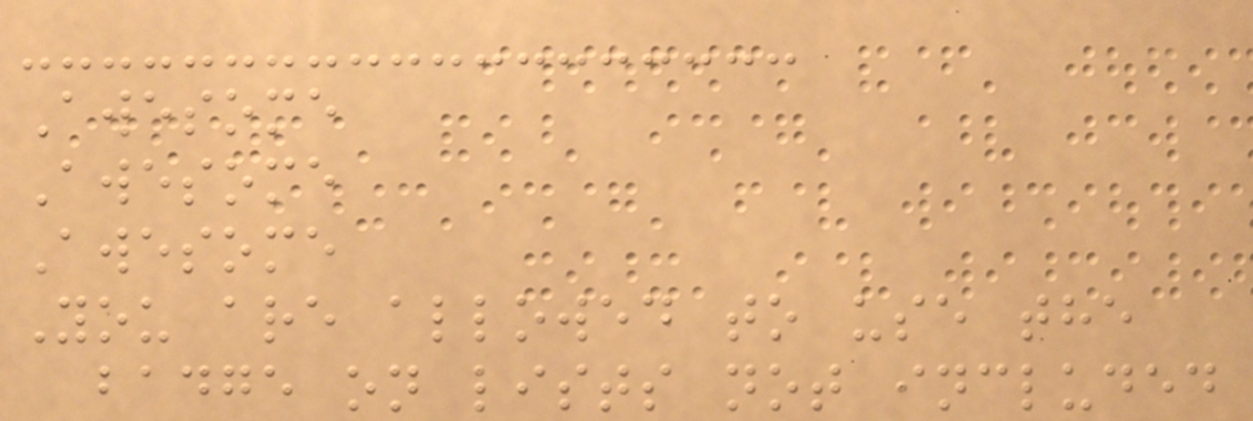Awesome
Awesome
Awesome
You are allowed to use the
badge on lists not included
